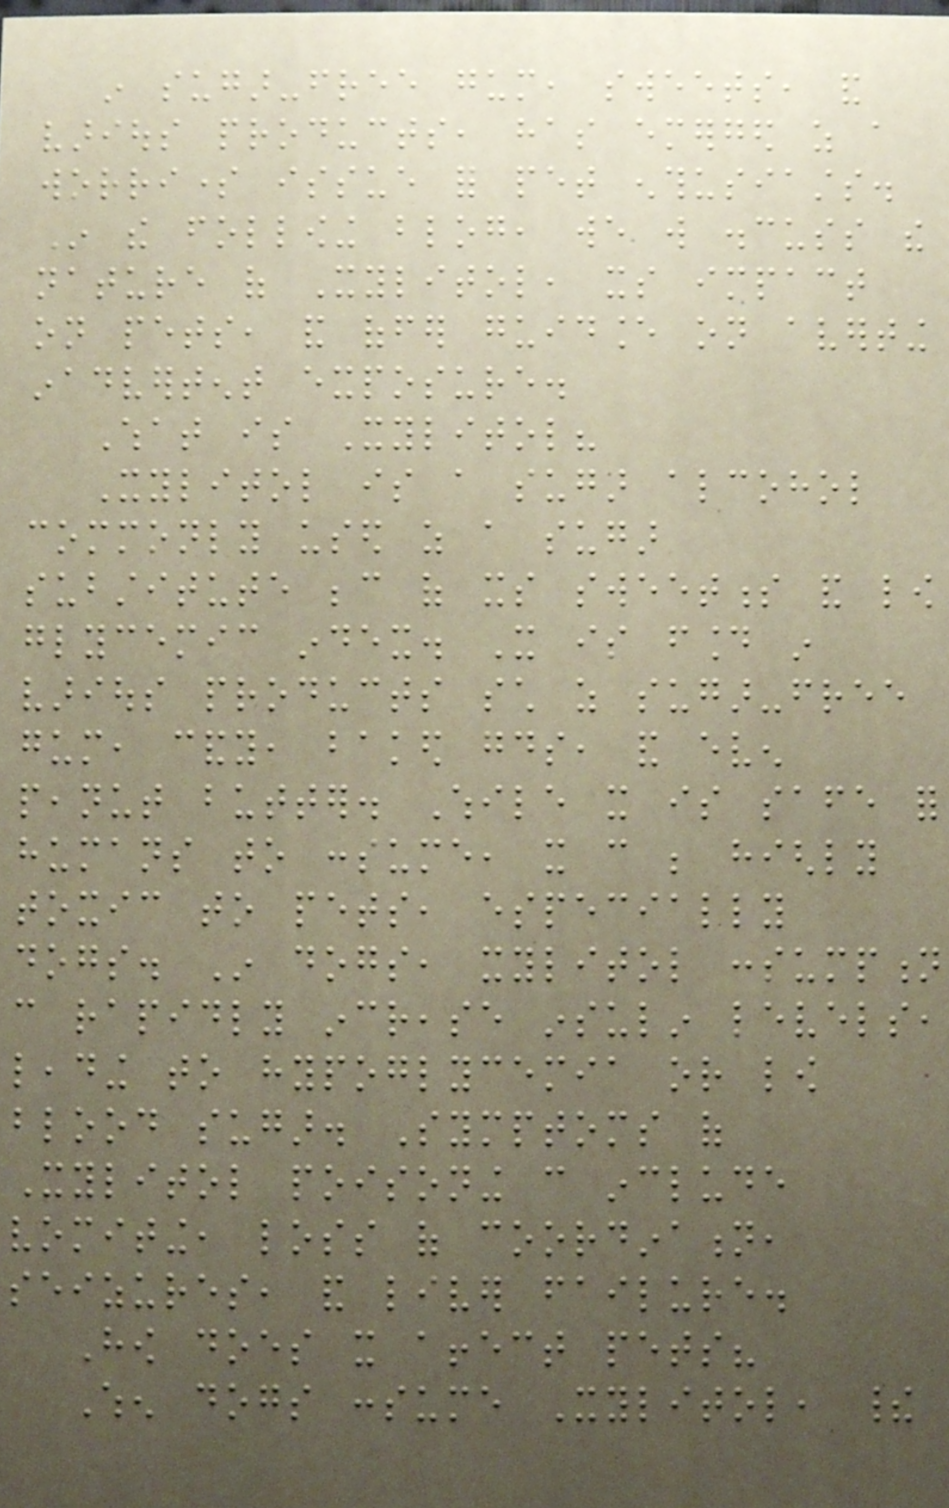in sugar-free gum, sweets, and
various products, has emerged as a
worrisome issue for pet enthusiasts.
In the following blog, we will discuss the
nature of Xylitol, its impact
on pets, and offer guidance on averting
inadvertent exposure.
What is Xylitol?
Xylitol is a sugar alcohol
commonly used as a sugar
substitute because of its sweetness and low
glycemic index. It is found in
various products such as sugar-free
gum, candy, baked goods, and even
peanut butter. While it is safe for
humans to consume, it can be highly
toxic to pets, especially
dogs. In dogs, xylitol consumption
can rapidly increase insulin levels,
leading to hypoglycemia or low
blood sugar. Symptoms of
Xylitol poisoning can include
vomiting, loss of coordination,
seizures, and liver failure.
How does it affect pets?
When dogs consume Xylitol, their
